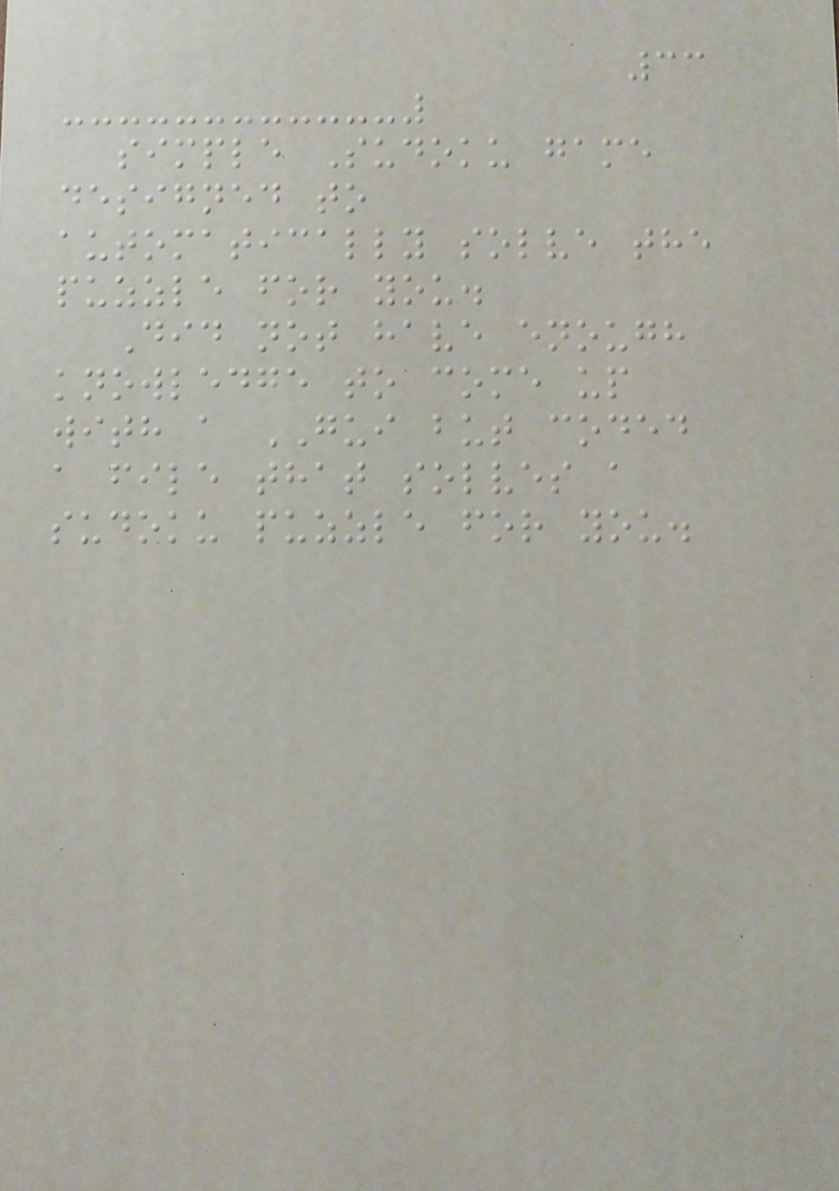33
simple Sudoku game
designed to
automatically solve the
puzzle for you.
Did not have enough
knowledge to come up
with a GUI but coded
a file that solves a
sudoku puzzle for you.
